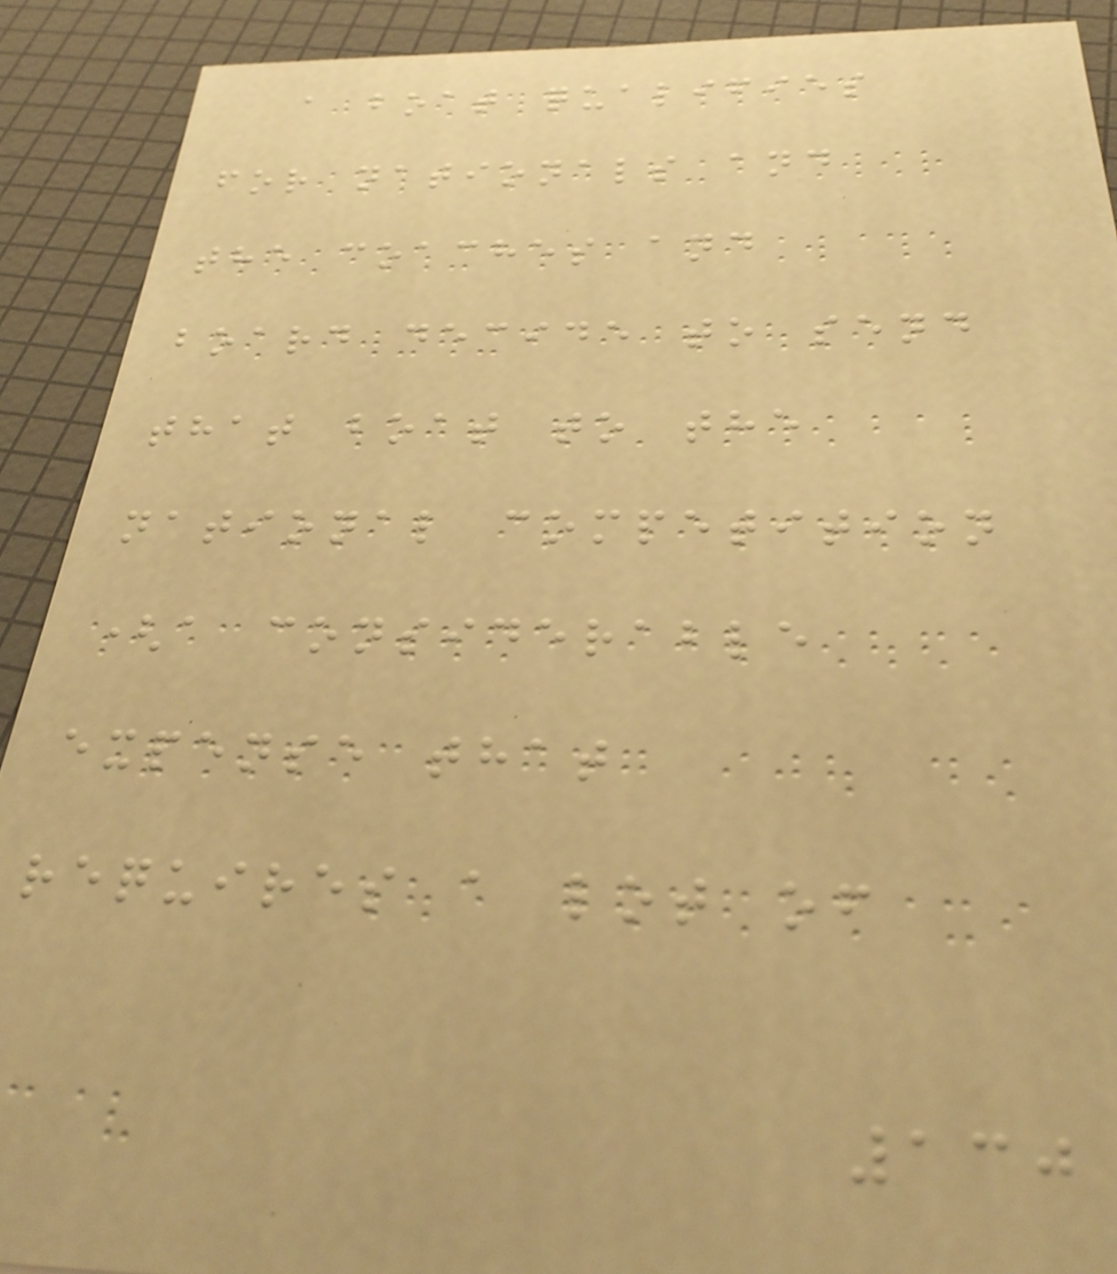a boat qualifies
for nationals and
the coaches and
board decide to send
that boat to the
national competition
(a considerable
expense that
requires a lot of
130
